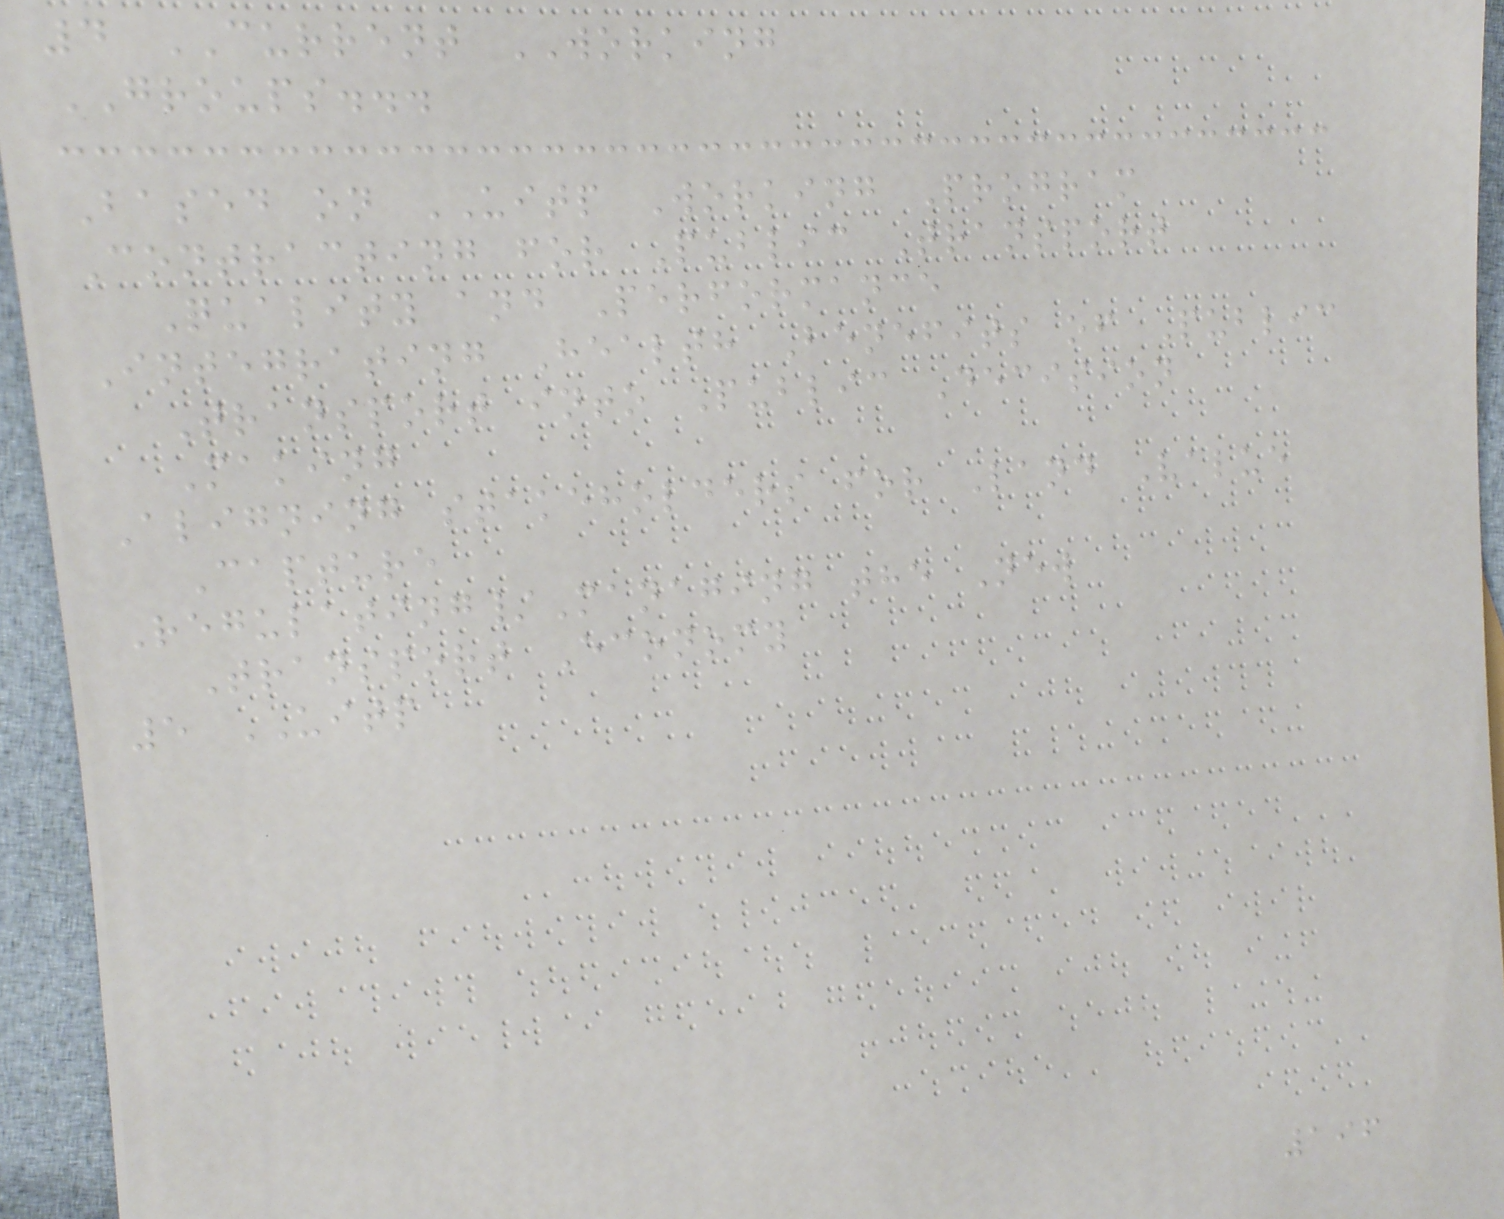4 CURRENT WORKING
GROUPS...
Based on UITP Working Program
Contracting for Public Transport
Quality and Performance
Integrating Health Benefits of Public
Transport into Public Decision
Making
Aligning stakeholders for Land Value
Capture
Regulating/Managing the New
Transport Economy
5 UITP
196
